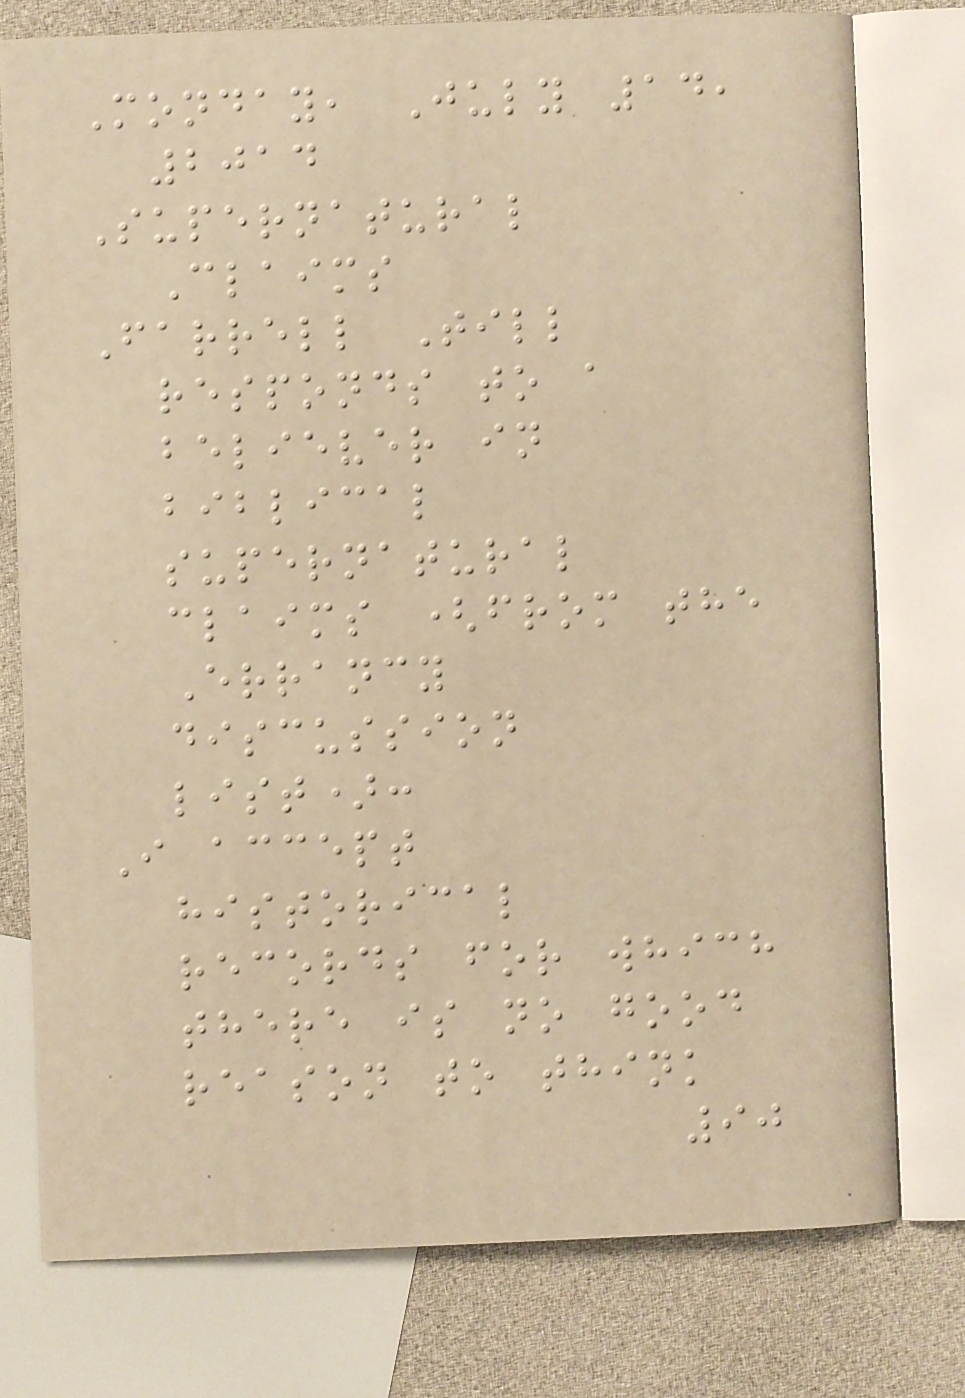Monday, July 14,
2014
Supernatural
Claims
Farrell Till
responds to a
believer in
biblical
supernatural
claims (from the
Errancy
discussion
list):
I accept
historical
records for which
there is no good
reason to think
90
